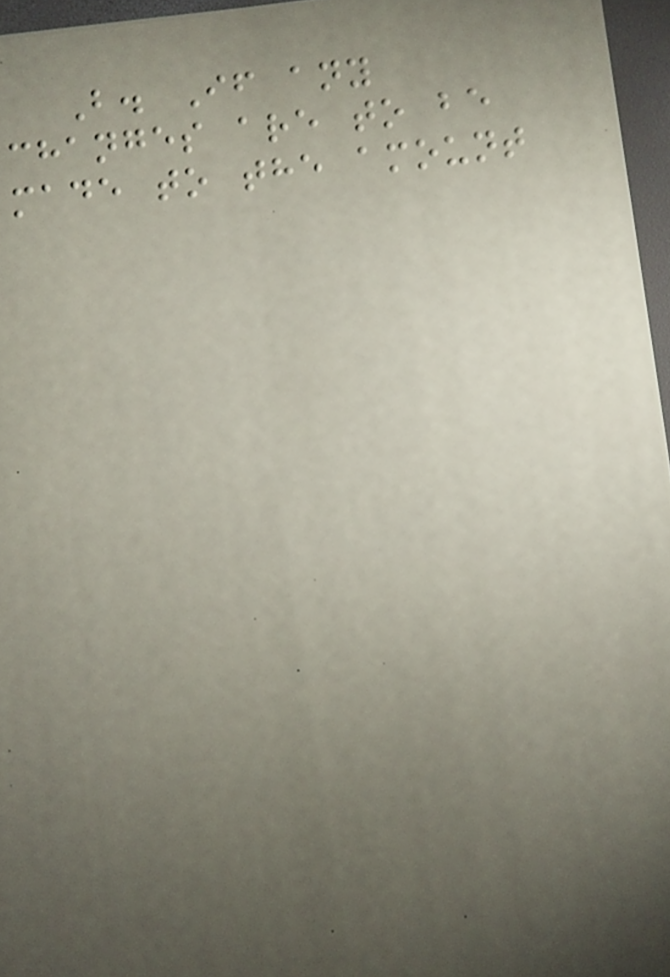B. If any
changes are to be
made to the amount
